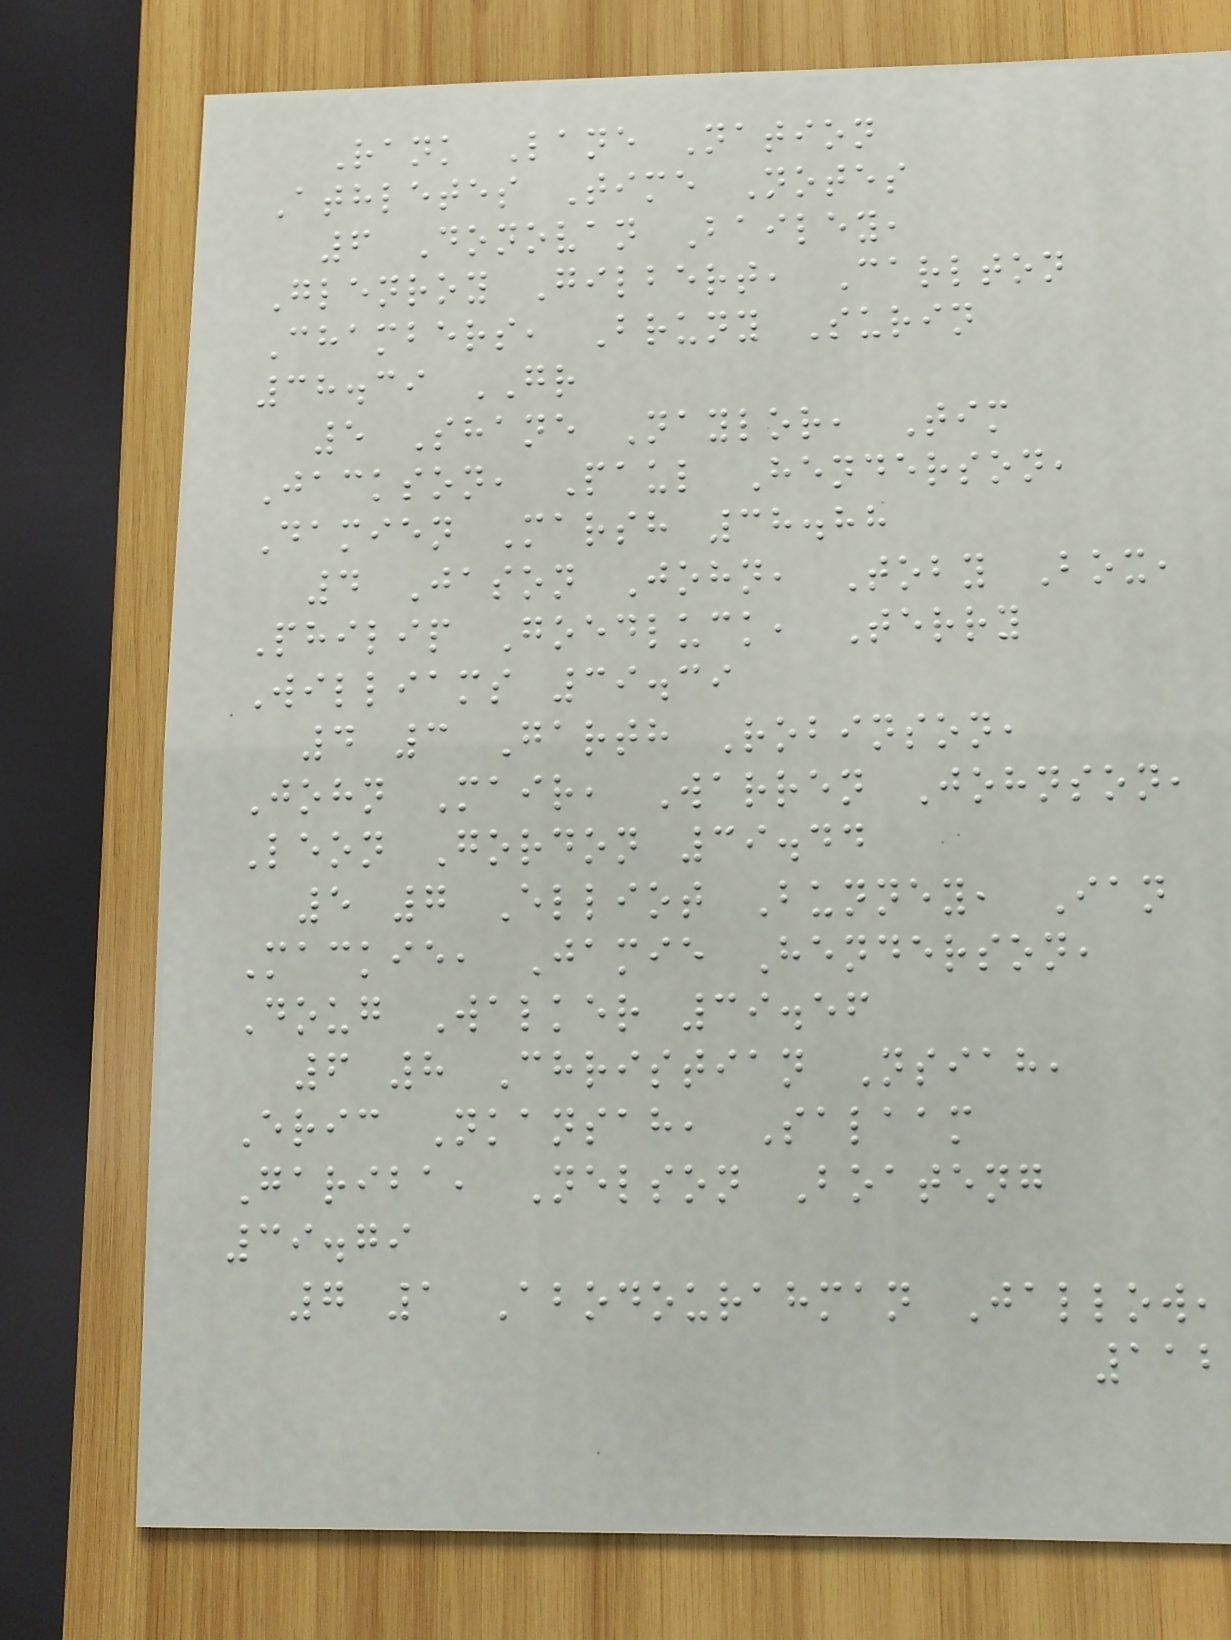Rank Lane Nation
Athletes Time Notes
6 Donovan Bailey,
Glenroy Gilbert, Carlton
Chambers, Bruny Surin
38.39 GR
5 Shane Naylor, Tim
Jackson, Paul Henderson,
Damien Marsh 38.88
4 Jason John, Toby Box,
Philip Goedluck, Terry
Williams 39.39
4 3 Garth Robinson,
John Mair, Warren Johnson,
Leon Gordon 39.44
5 7 Elliot Bunney, Ian
Mackie, Jamie Henderson,
Doug Walker 39.56
6 8 Christian Nsiah,
Eric Nkansah, Salaam
Gariba, Nelson Boateng
39.79
7 1 Abodourahman Jallow,
112
